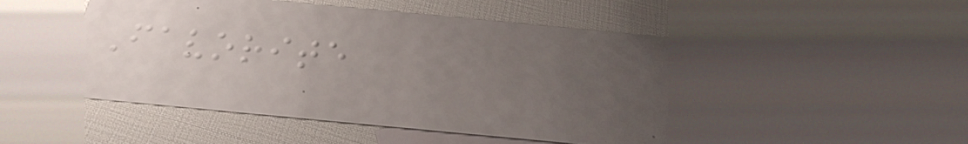Favorite
